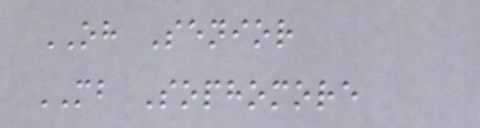OH Senior
MB Sophomore
